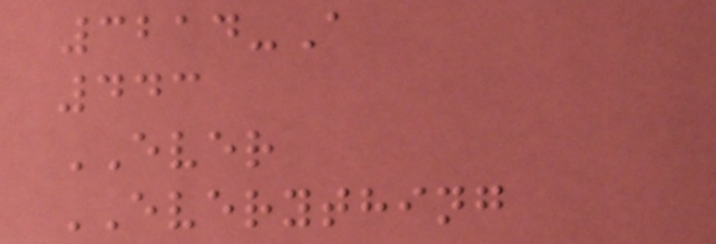3214-A
443
EVER
EVERYTHING
